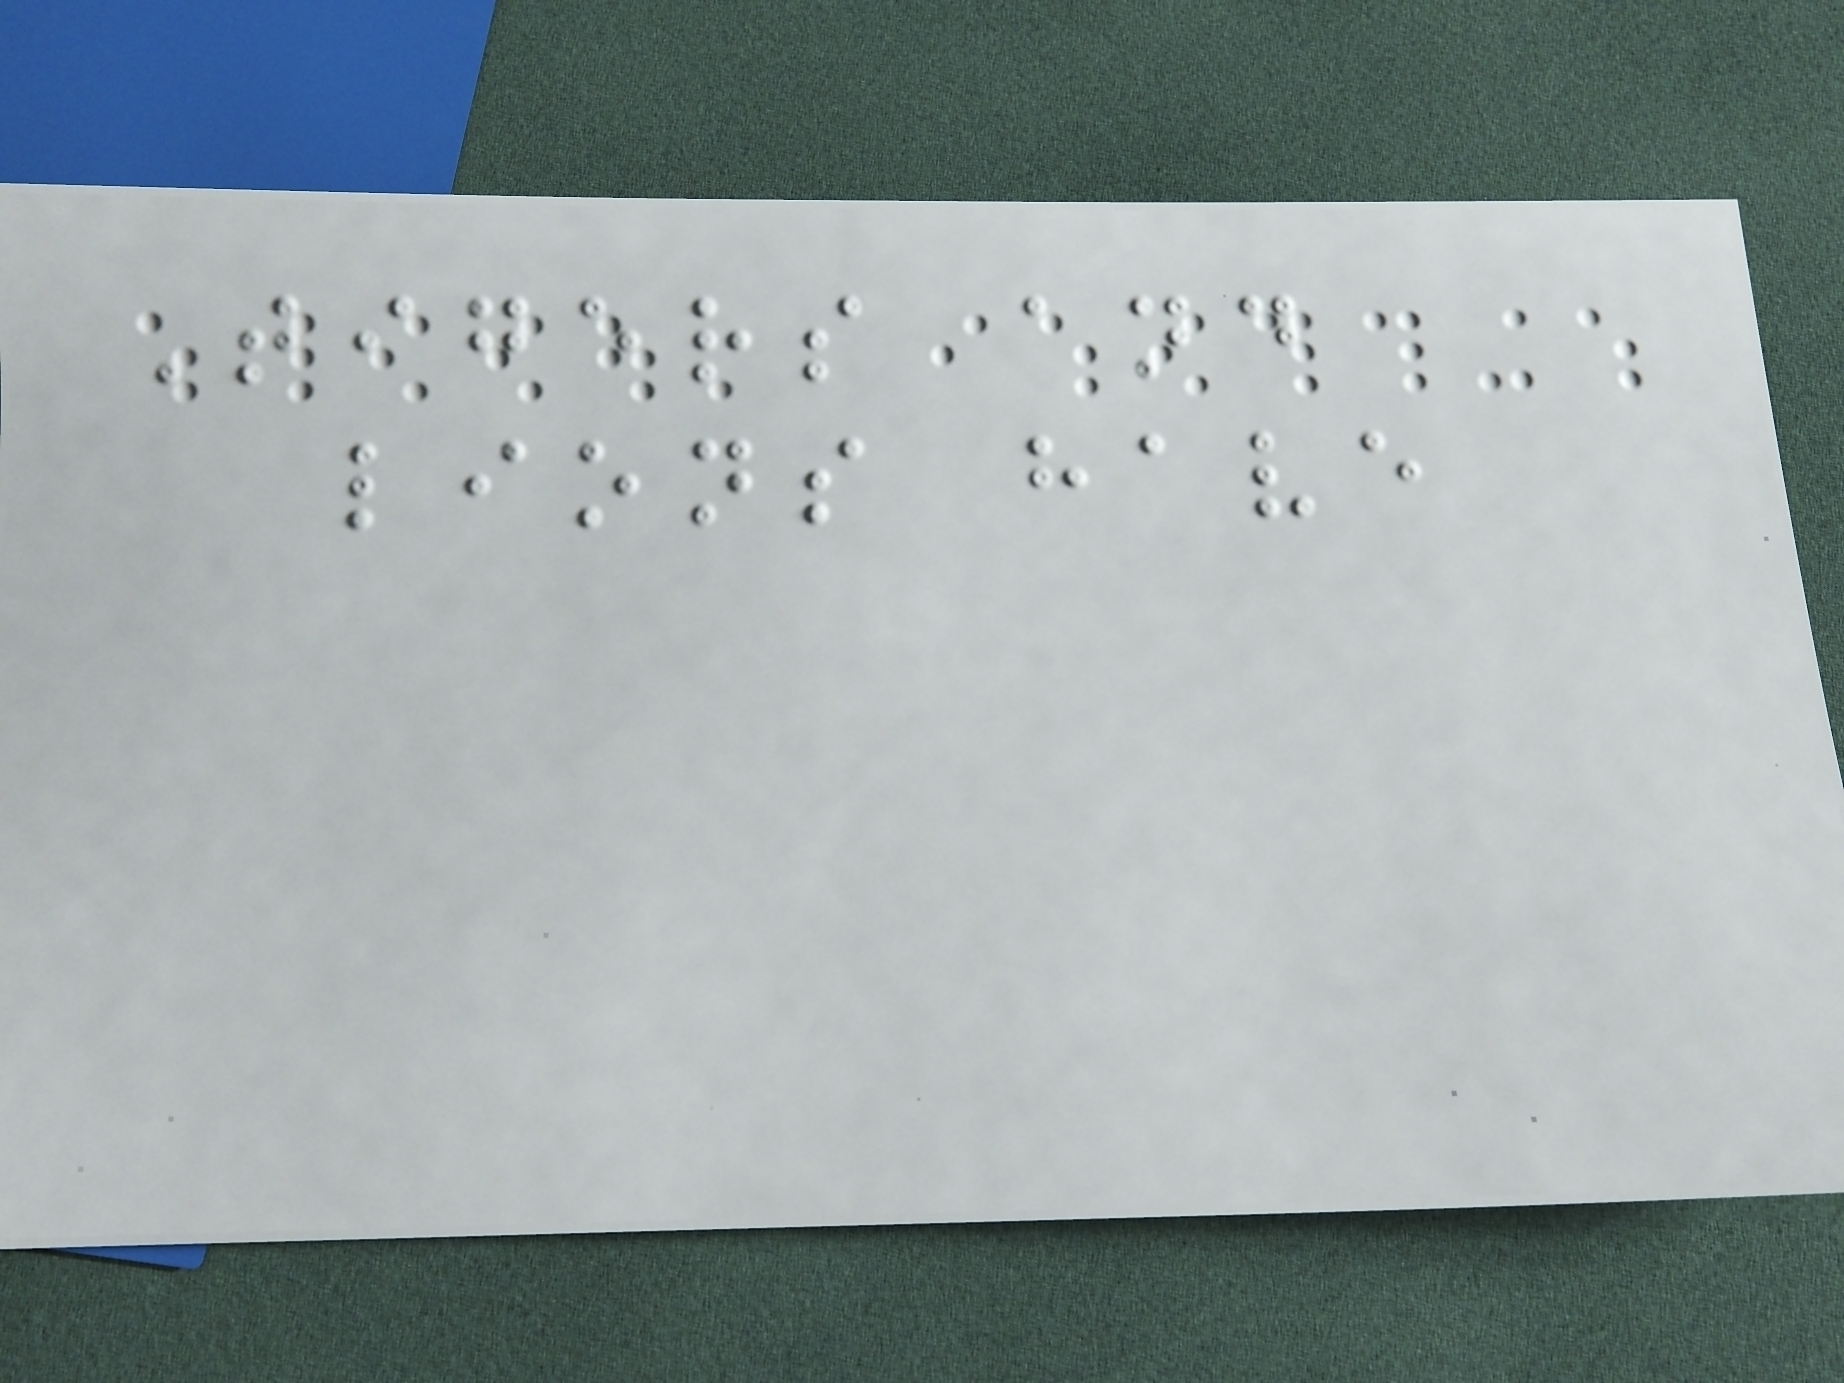Tigers and
lions have
